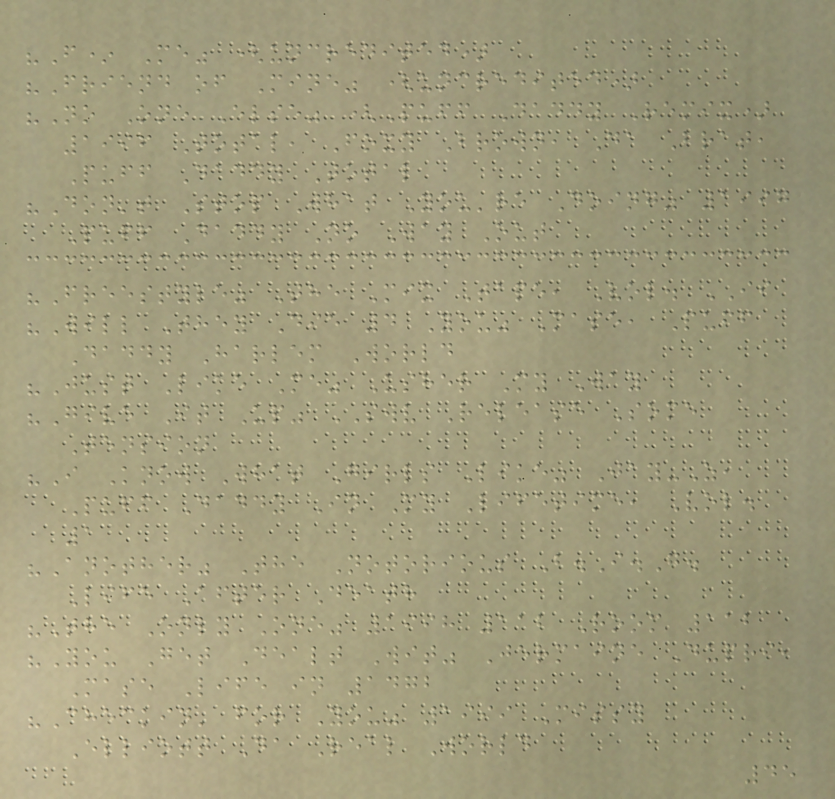"F* Me" (uncredited)
"Friend of Mine" (uncredited)
"No One Else" (Puff Daddy Remix)
1996 Total, Foxy Brown, Da Brat,
Puff Daddy Total
"Don't Stop What You're Doing" 1997
Puff Daddy No Way Out
"Freestyle" The Mix Tape, Vol. II
"Will They Die 4 You" Mase, Puff
Daddy Harlem World
"Just Like Me" Usher My Way
"Give It Up" SWV Release Some
Tension
"I Know What Girls Like" Jay-Z,
Puff Daddy In My Lifetime, Vol.
1
"Another" The Notorious B.I.G.
Life After Death
"The Only One" 1998 112 Room 112
"You Get Dealt Wit" Jermaine Dupri,
Mase Life in 1472
"Checkin' for You" 1999 Missy
Elliott Da Real World
45
